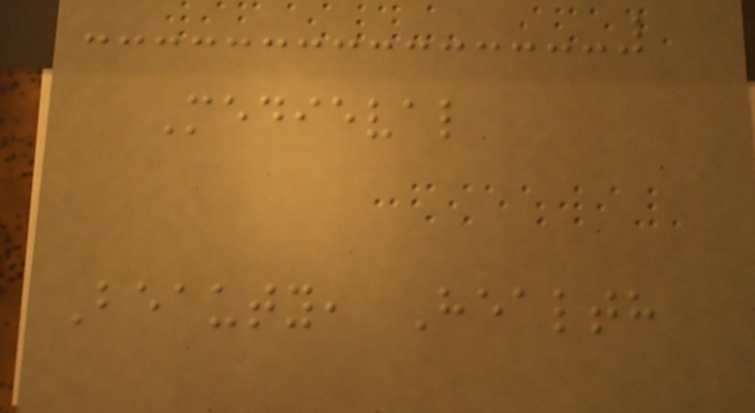Medieval
Beauty, Health
